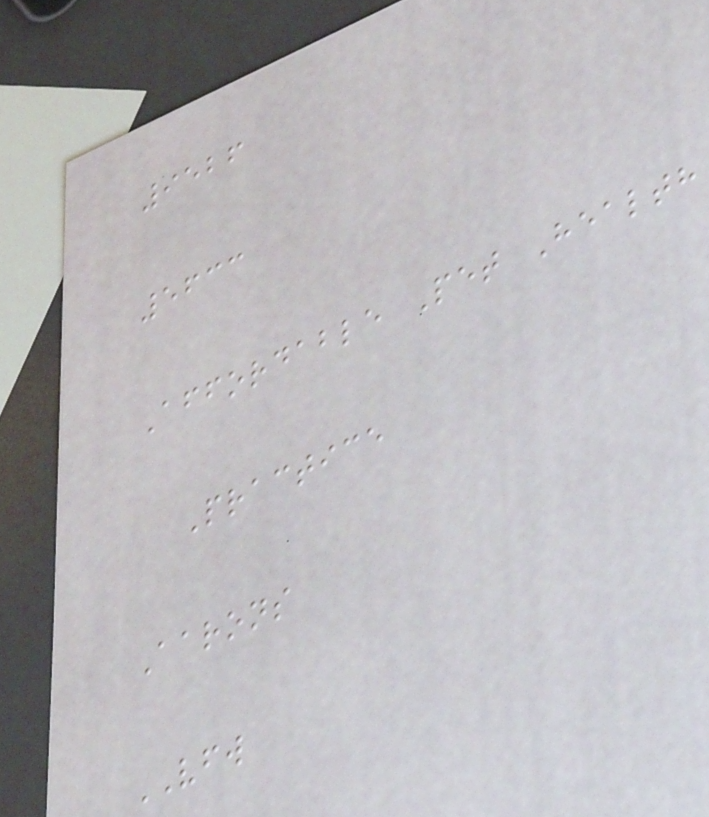9526
5633
Affordable Pet Health
Practice
Aarons
VFW
